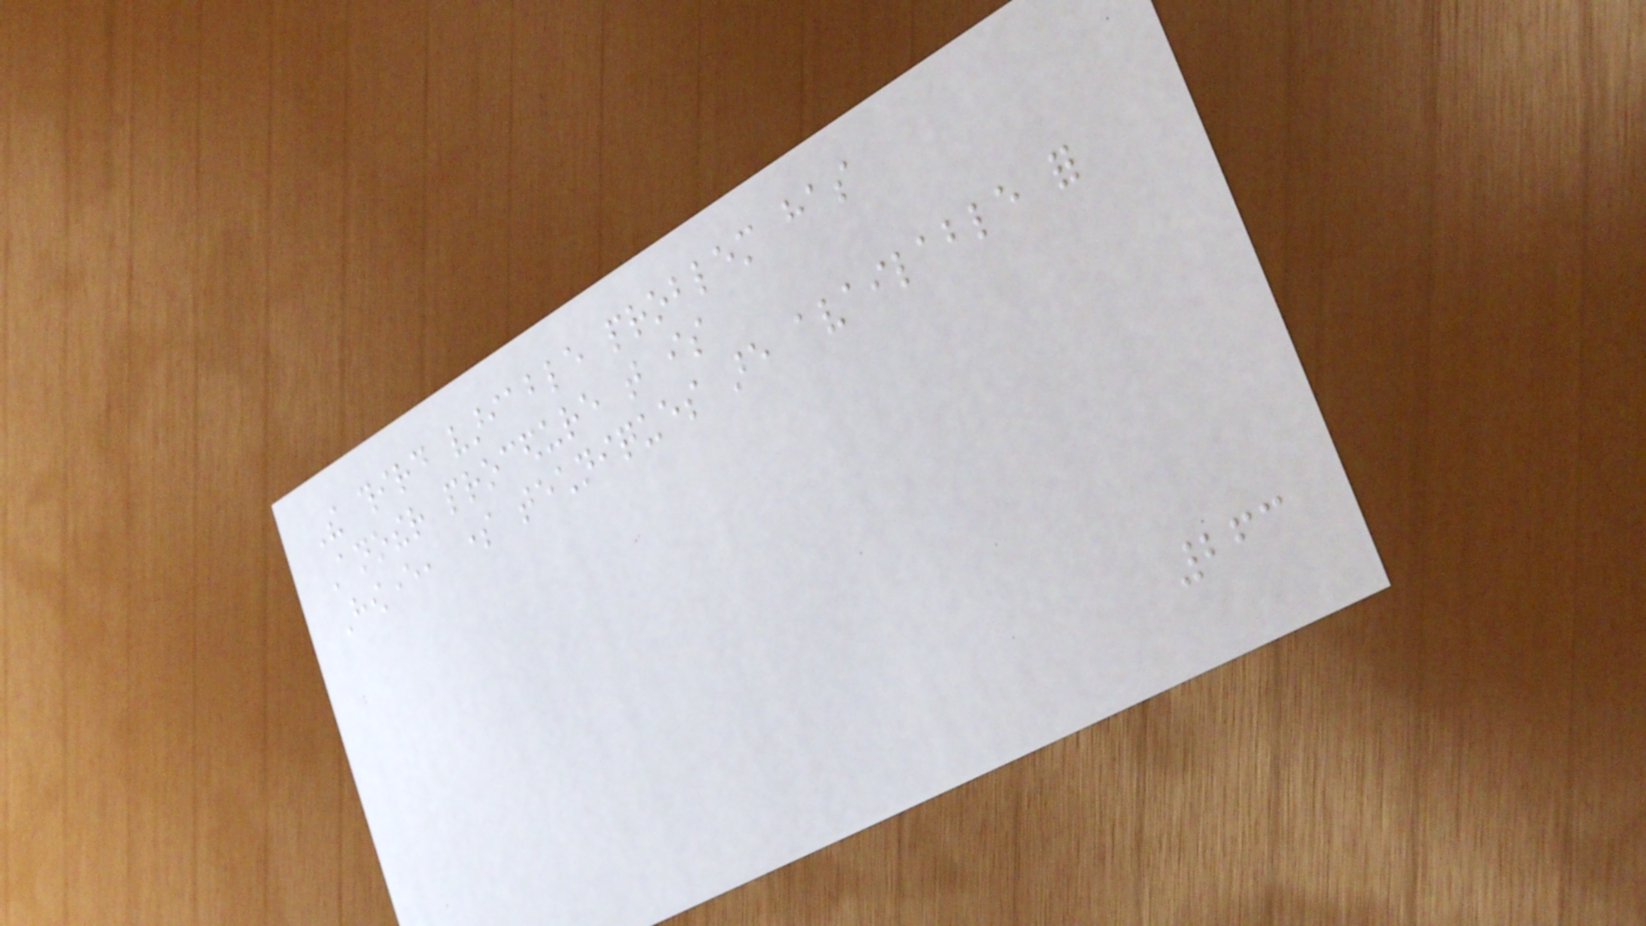The third variable problem has
Another procedure that is
However, some techniques are available for
263
